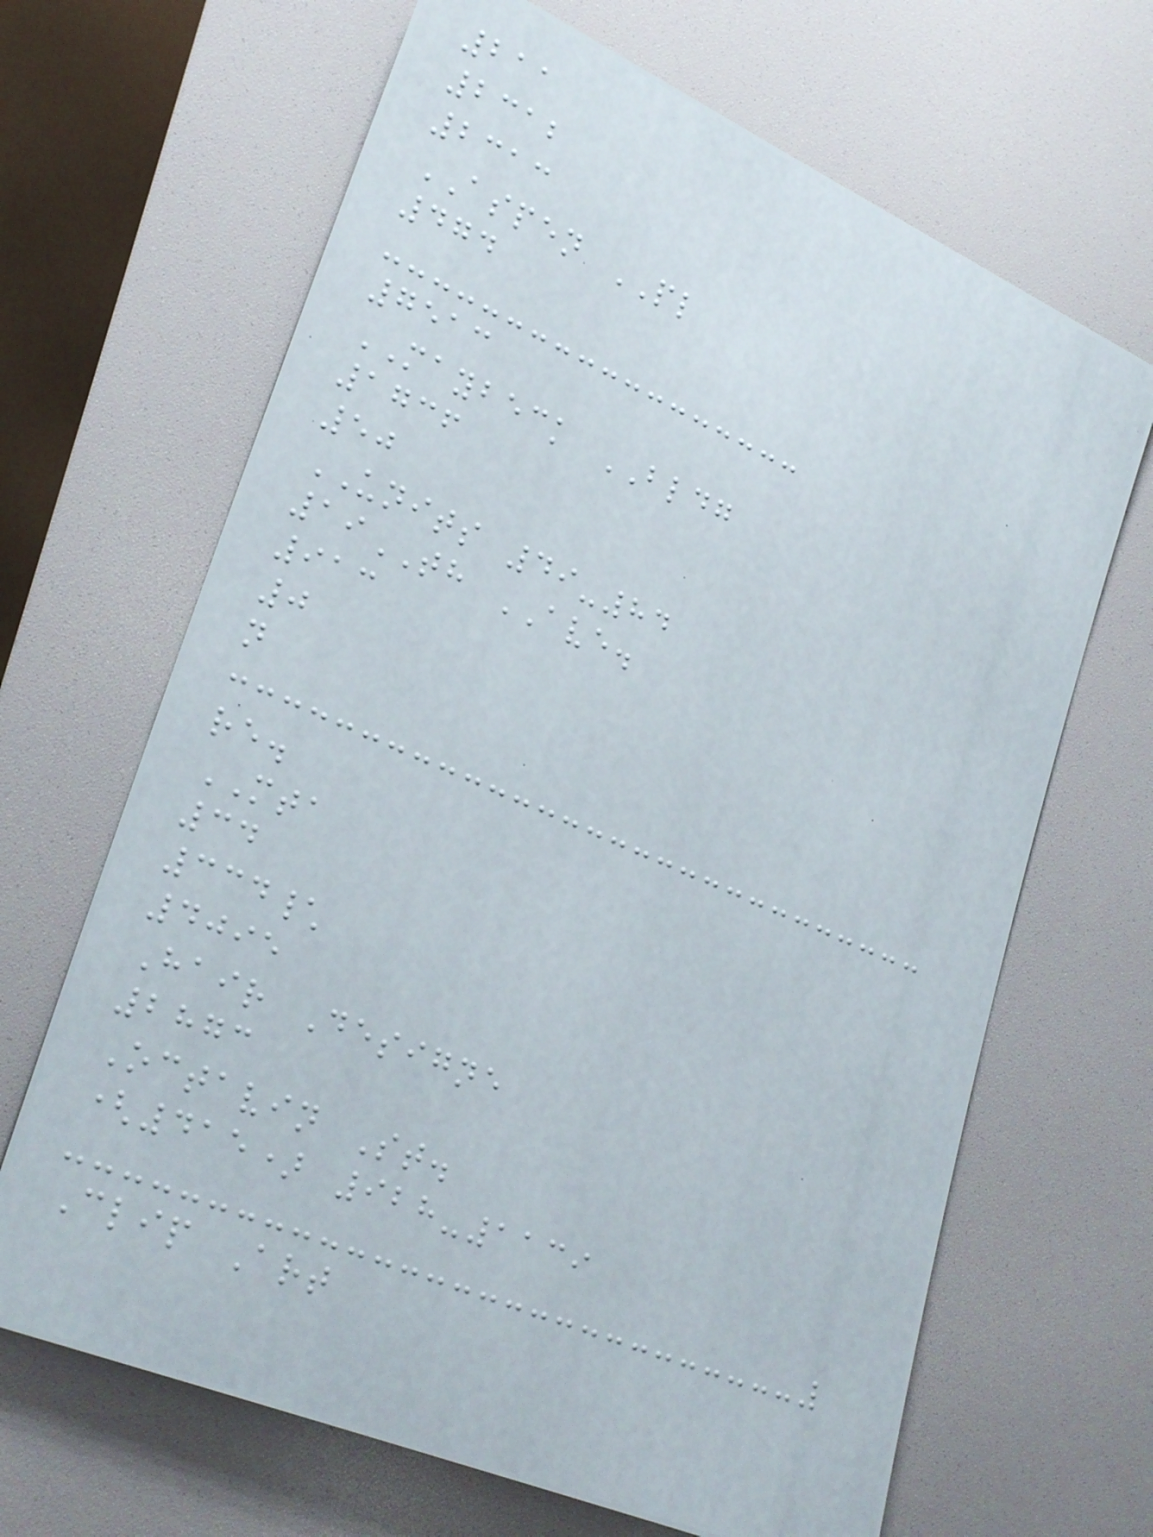211
2312
2313
ASPEN PL
474
7513
MAYBECK BLDG
1736
50
UNITS 49-84
19TH AVE.
913
0
n
re.
MTA
34
334\
4095
Hair Designe
2873
Octavin St.
(415) 928-1139
Clip Art
